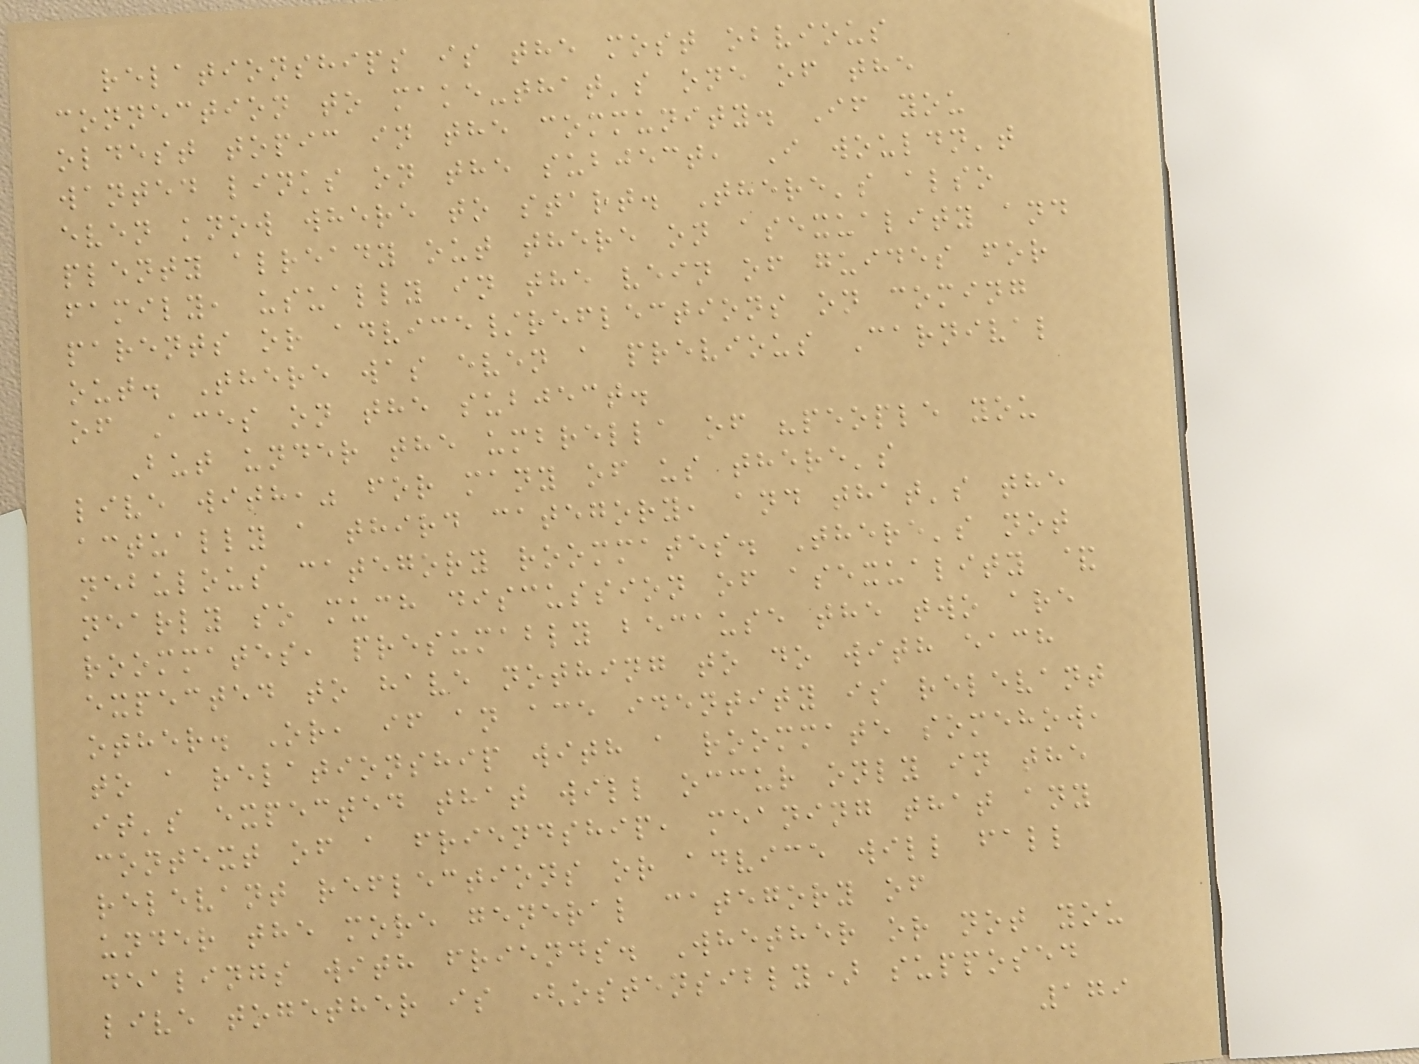relationships is the most obvious
connection to make-that's one of the
oldest topic in the community. If you
wanted links on the subject, I wouldn't
even know where to start. There's also
plenty already out there on asexuality and
family, usually in the vein of guides for
parents or advice/reflections on coming
out. There was even a previous Carnival
of Aces on the subject.
But under the umbrella of "people you
live with," for many of us there's
actually a third category, and that's the
nebulous category roommates. There's not
nearly so much discussion of asexuality &
roommates, presumably because the two are
expected to have nothing to do with each
other. Or, if an ace identity is relevant
to a relationship with a roommate somehow,
it's expected that will occur only in the
context of a friendship, meaning that any
relevant reflections or advice will fall
under the more general category of
dealings with friends. Whether or not you
live together is (ostensibly) supposed
179
